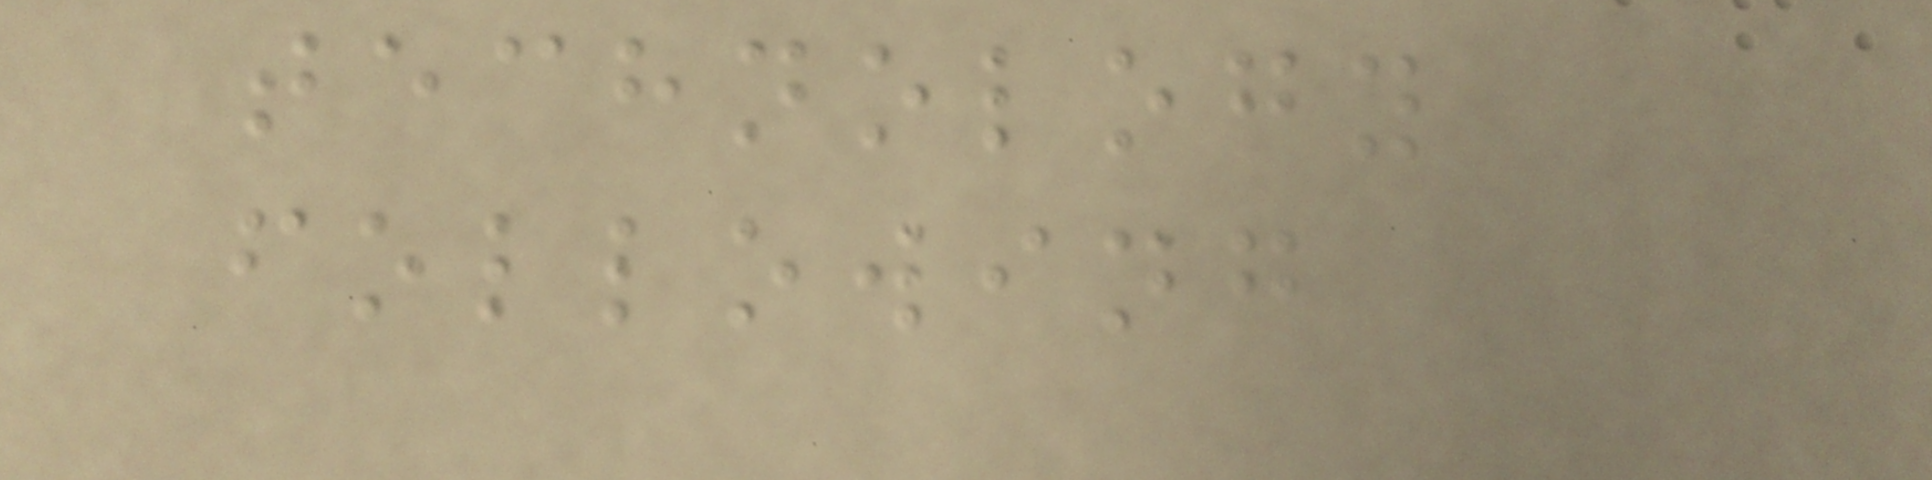technology
following
